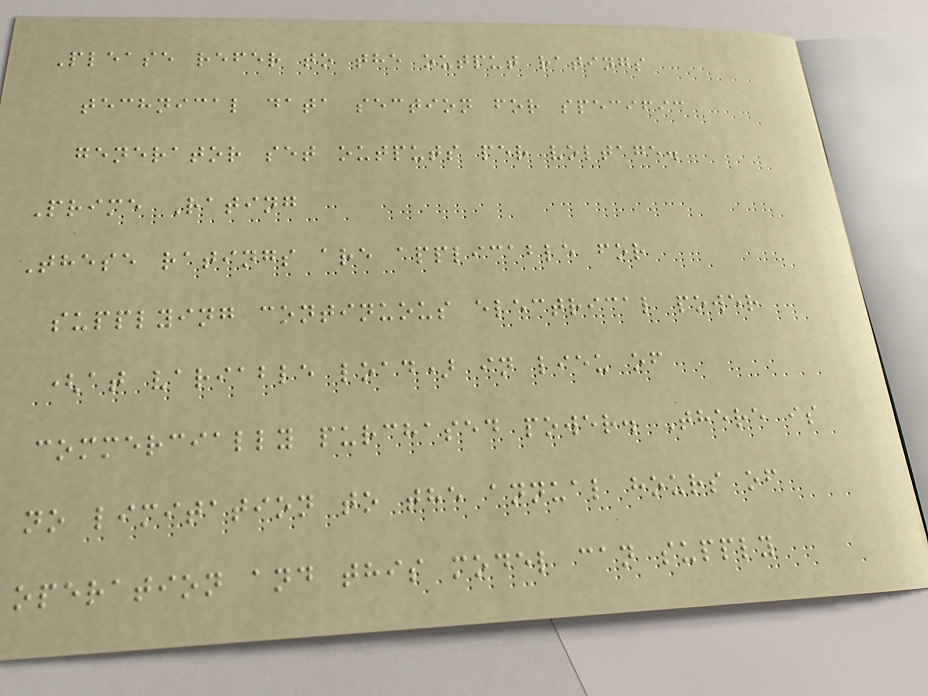Please refer to the output ratings
technical data section for specific
generator set outputs per voltage.
Prime Rating
These ratings are applicable for
supplying continuous electrical power
(at variable load) in lieu of
commercially purchased power. There is
no limitation to the annual hours of
operation and this model can supply
